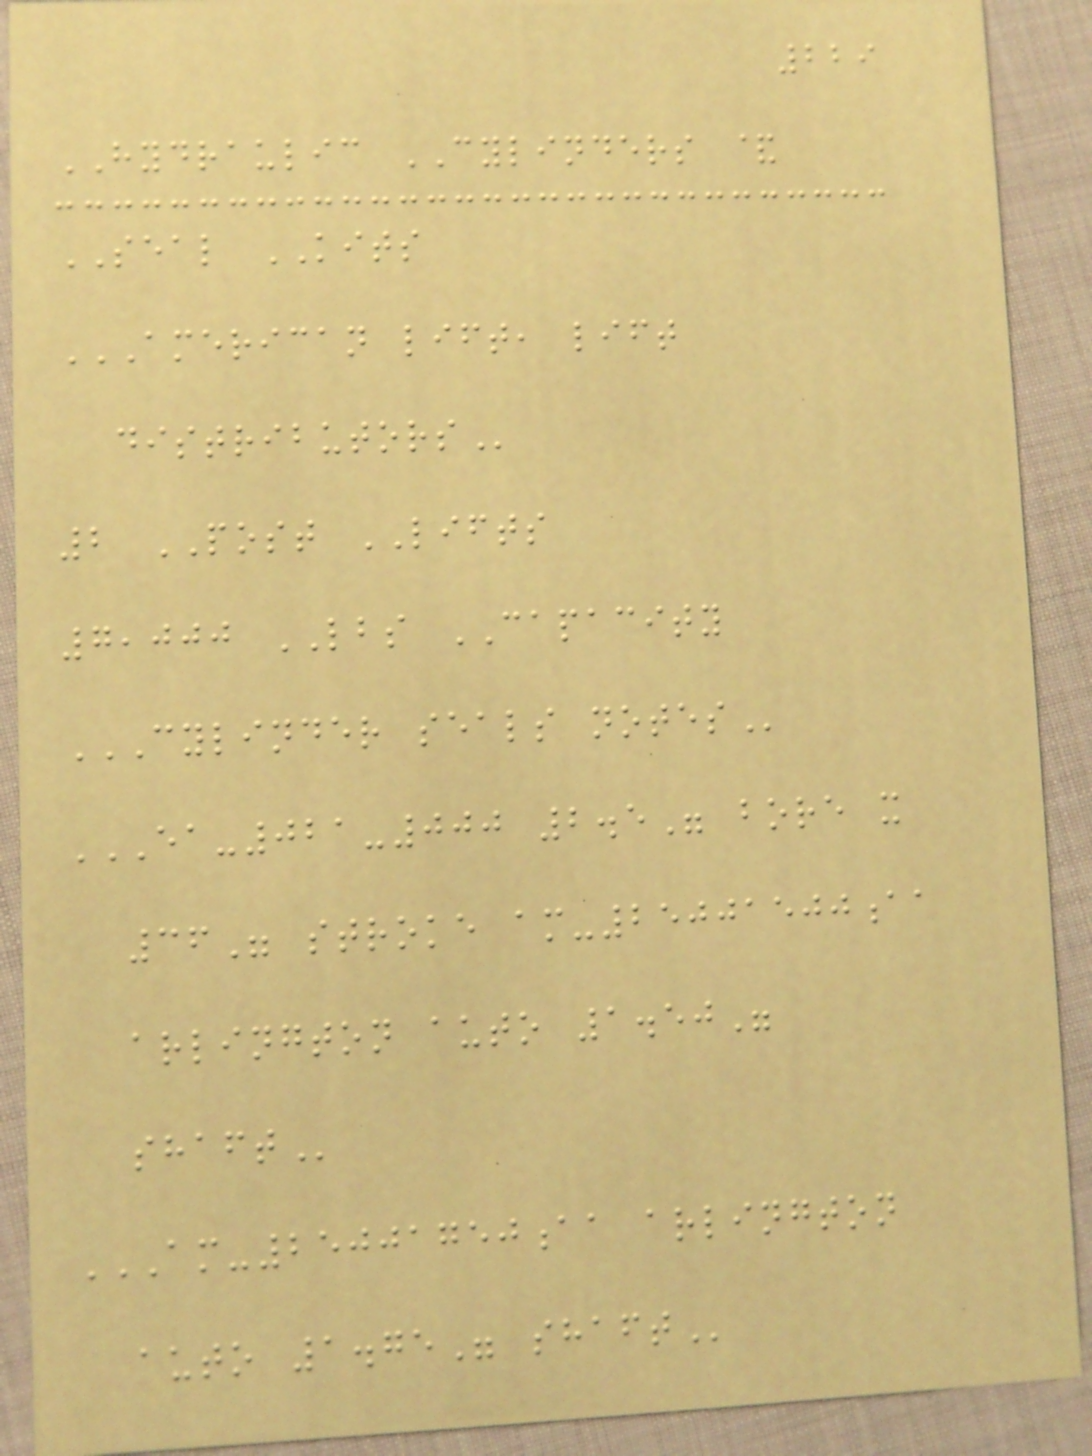229
HYDRAULIC CYLINDERS &
SEAL KITS
AMERICAN LIFT, LIFT
DISTRIBUTORS
2 POST LIFTS
7,000 LBS CAPACITY
CYLINDER SEALS NOTES
EA-021-000 2.5" BORE X
36" STROKE AM-25001500AA
ARLINGTON AUTO 1.50"
SHAFT
AM-25001750AA ARLINGTON
AUTO 1.75" SHAFT
